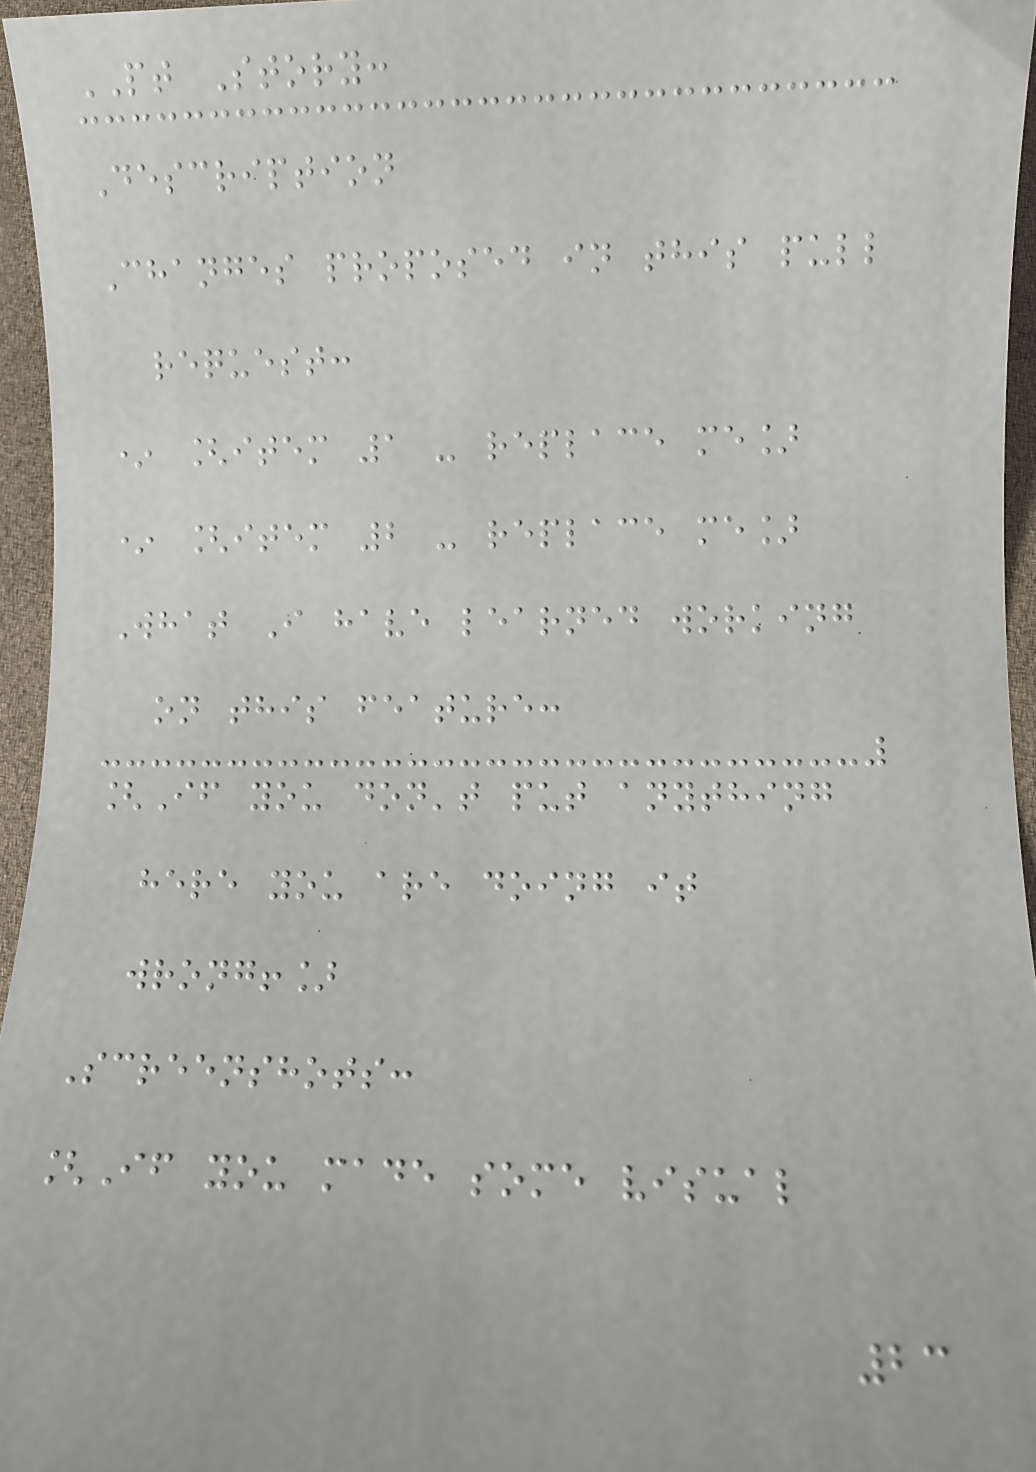PT Story:
Description
Changes proposed in this pull
request:
* [item 1 - replace me]
* [item 2 - replace me]
What I have learned working
on this feature:
[If you don't put anything
here you are doing it
wrong!]
Screenshots:
[If you made some visual
23
